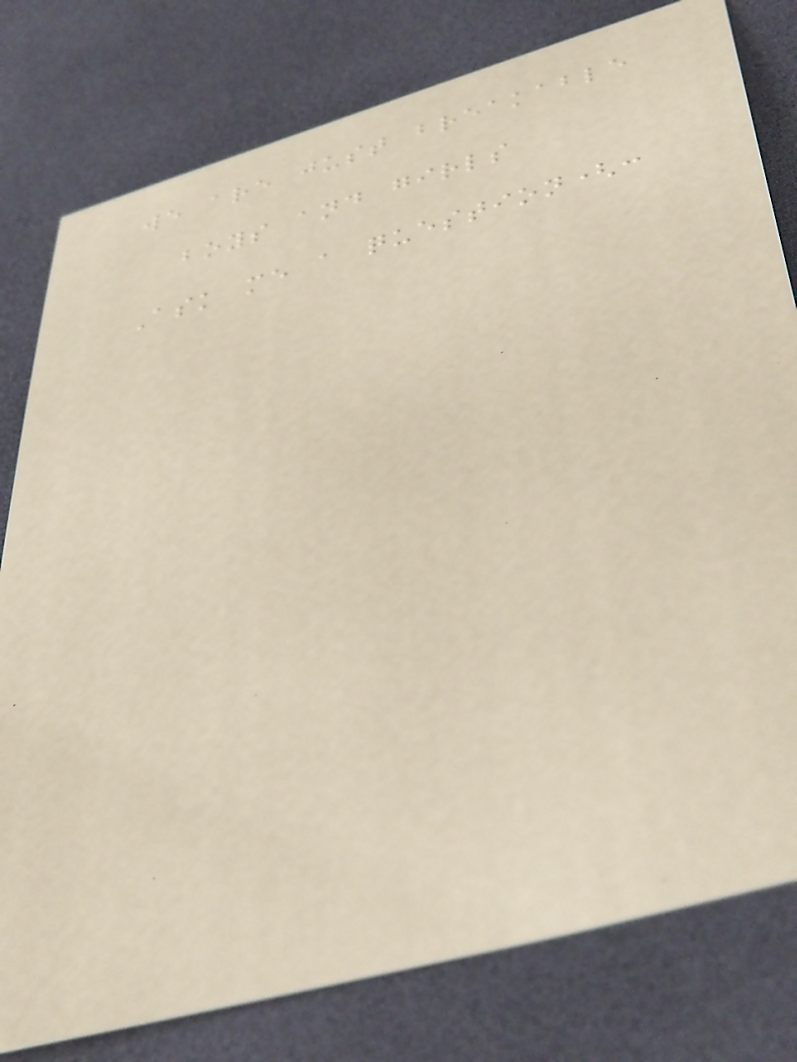we are just breakable
boys and girls
Ask me a question(:
